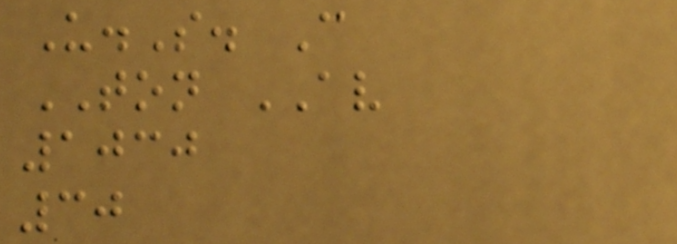U.S. C
TON AV
1030
30
